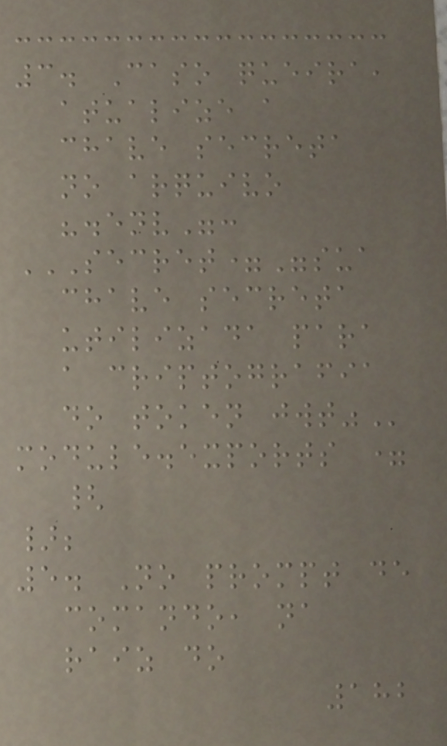3. Caso queira,
atualize a
chave secreta
no arquivo
".env":
SECRET="SUA
CHAVE SECRETA
UTILIZADA PARA
A CRIPTOGRAFIA
DO TOKEN JWT"
module.exports =
{
};
5. No prompt de
comando, na
raiz do
182
